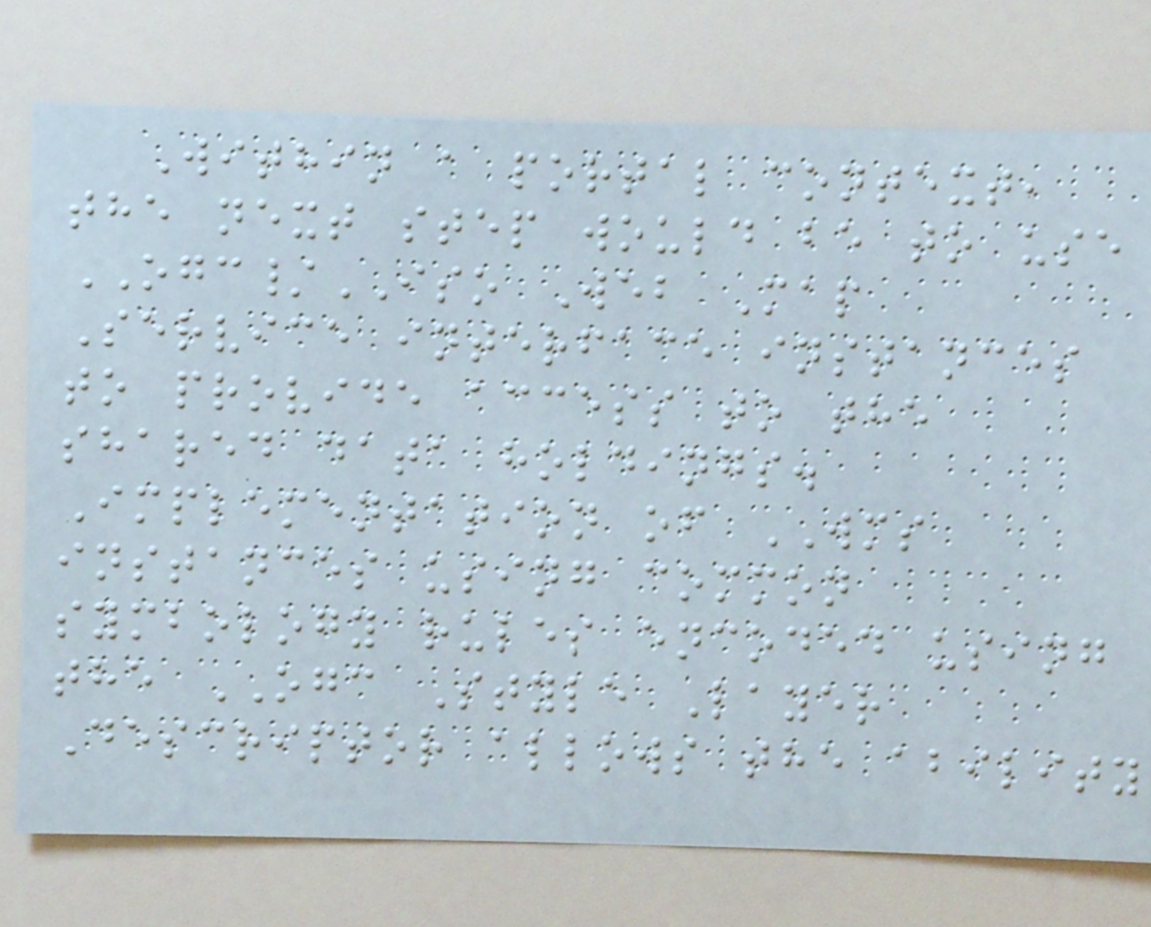Within a portal context,
the next step would be to use
OGC/ISO Web Map
Service interface instances
to provide access to the
shared data holdings.
Implementation of WMS
instances using common
symbology rules encoded using
the OGC Style Layer
Descriptor allows the ability
